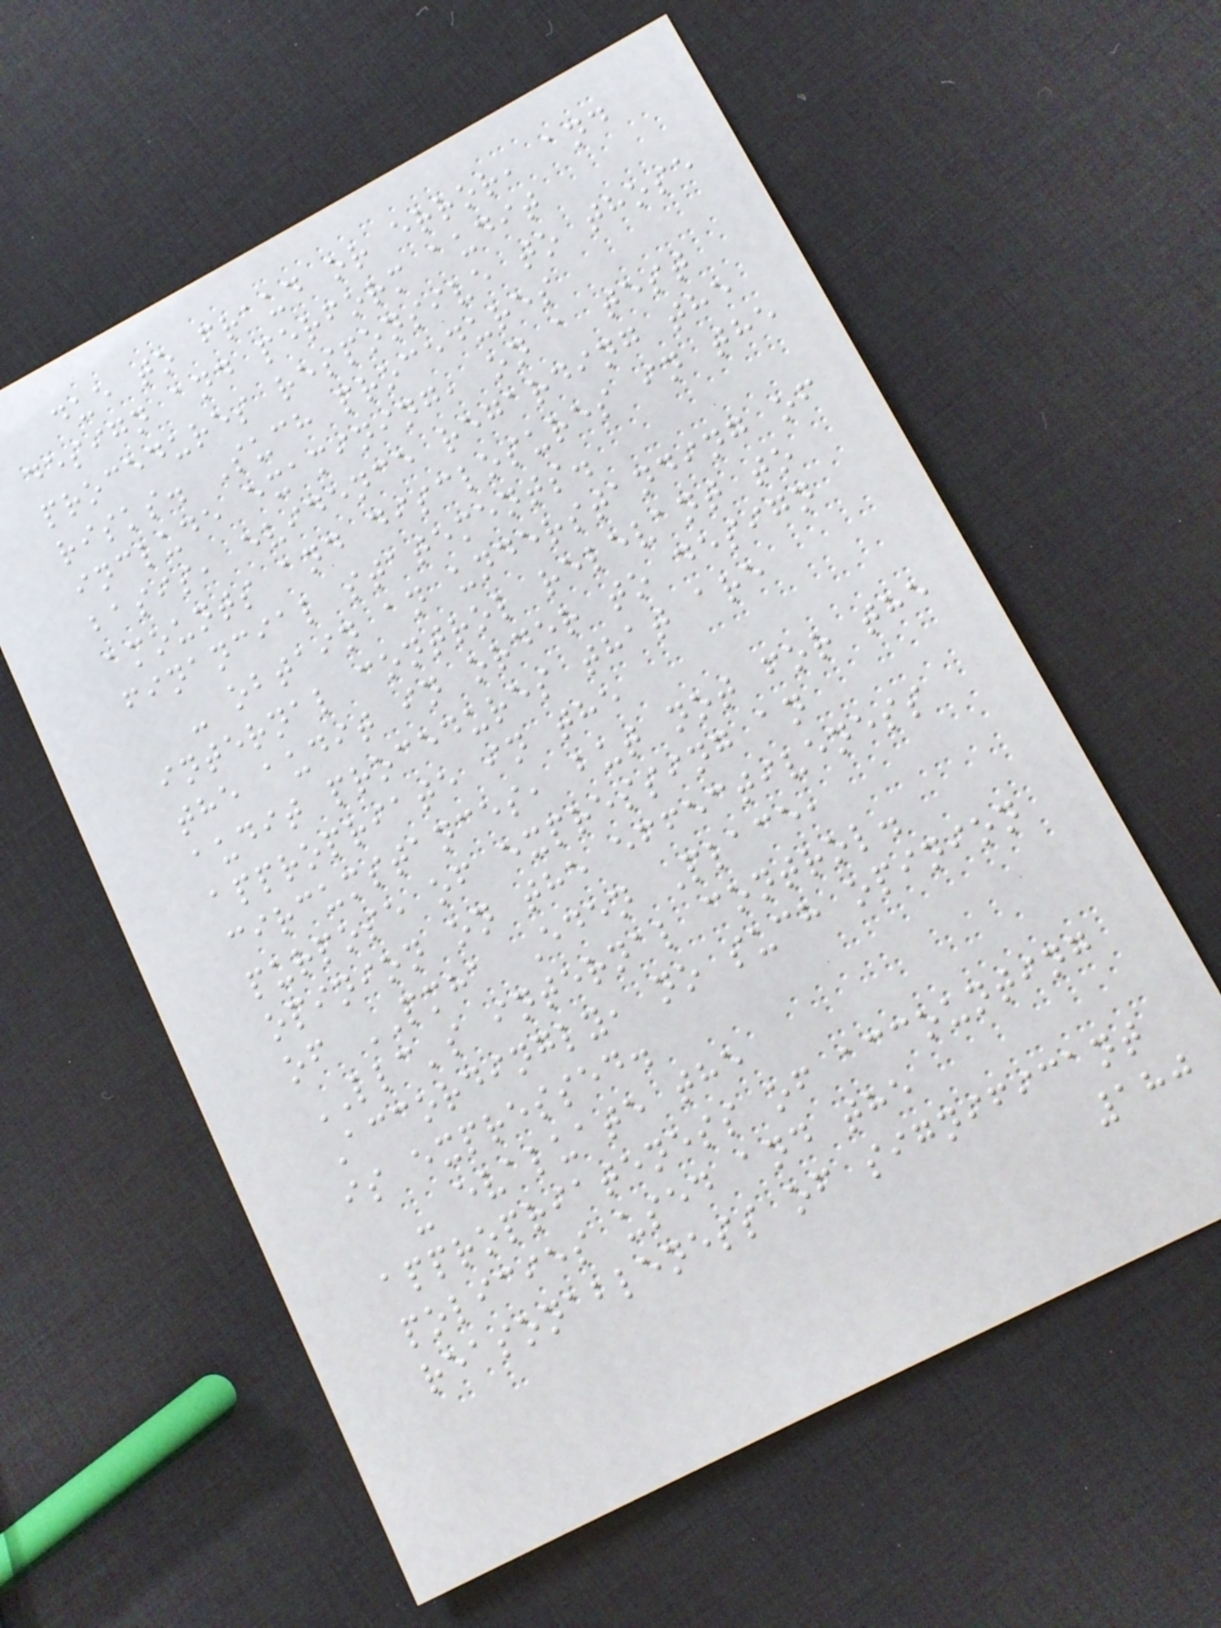due to fraud or error, and
design and perform audit
procedures responsive to those
risks. Such procedures
include examining, on a test
basis, evidence regarding the
amounts and disclosures in the
financial statements.
- obtain an understanding of
internal control relevant to
the audit in order to design
audit procedures that are
appropriate in the
circumstances, but not for the
purpose of expressing an
opinion on the effectiveness
of PMHA Eden Place,
LLC's internal control.
Accordingly, no such opinion
is expressed.
- evaluate the
appropriateness of accounting
policies used and the
reasonableness of significant
180
